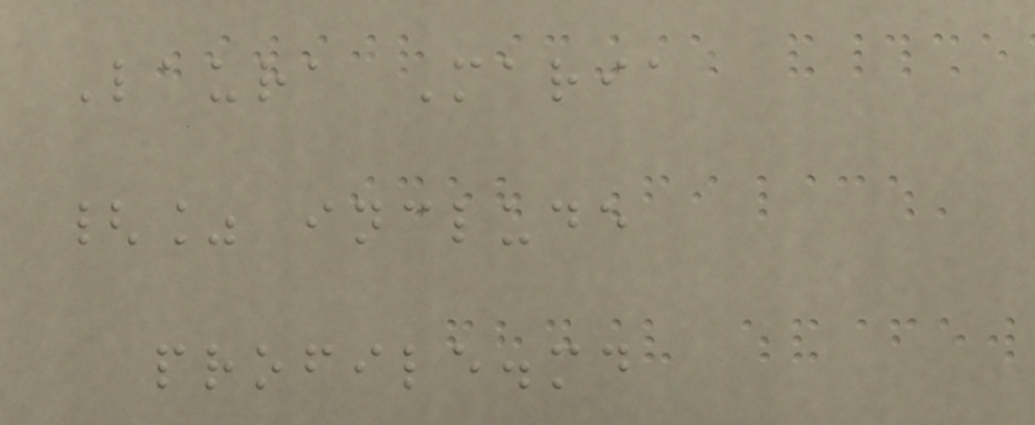Laura Maria
{% include
profile.md
